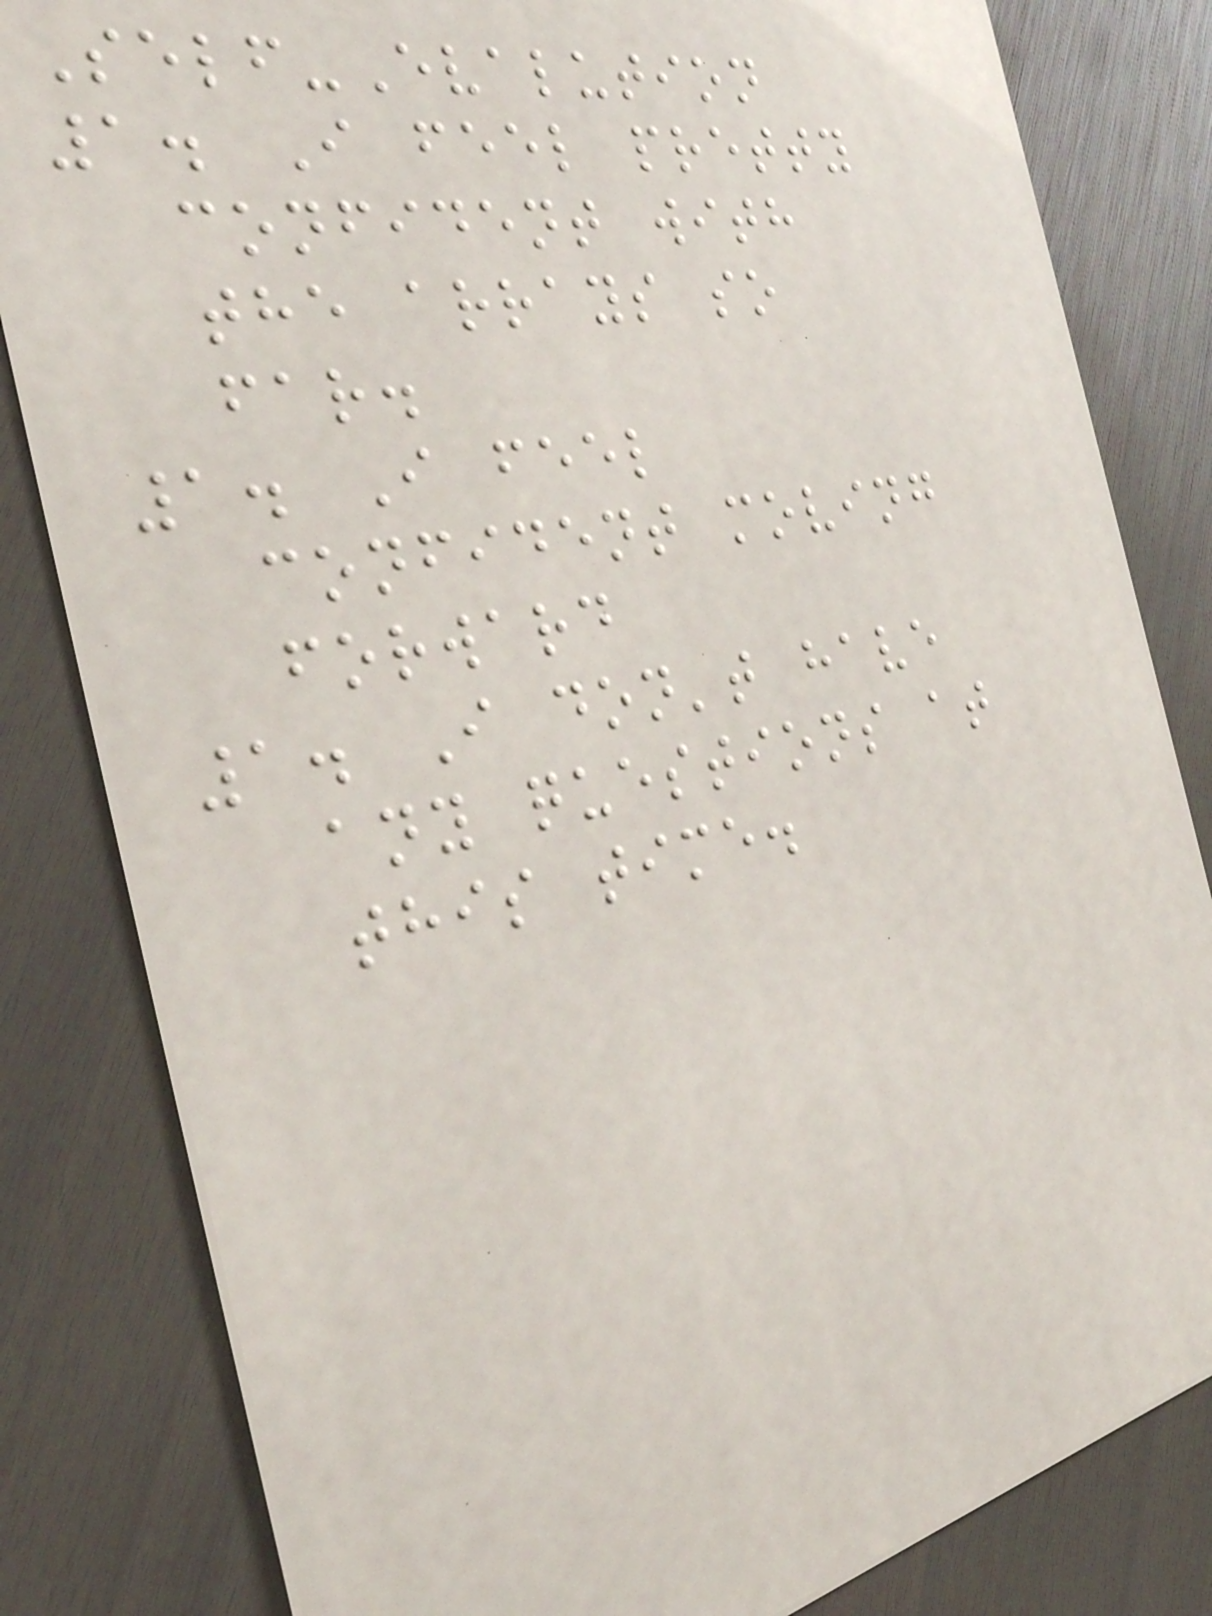Self-Evalution
1. I feel pretty
confident with
the arrays so
far.
1. I feel
confident moving
forward
1. I don't have
any questions at
this time.
